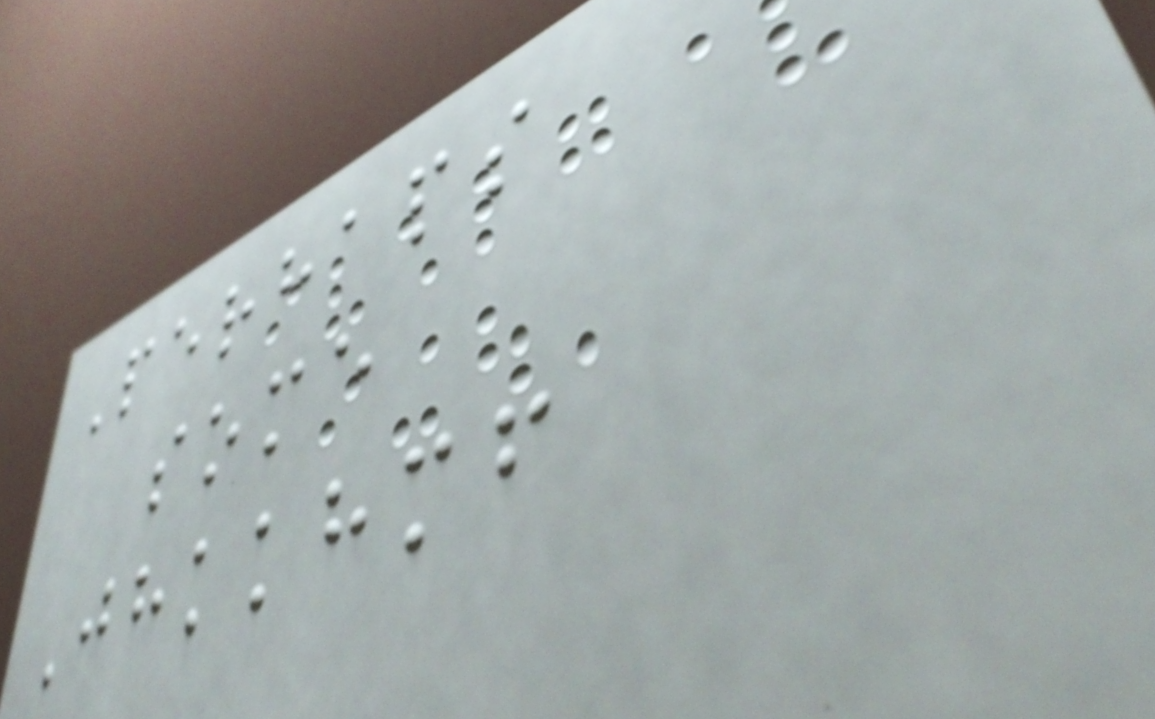Perhaps
some
Jhkkhmf
